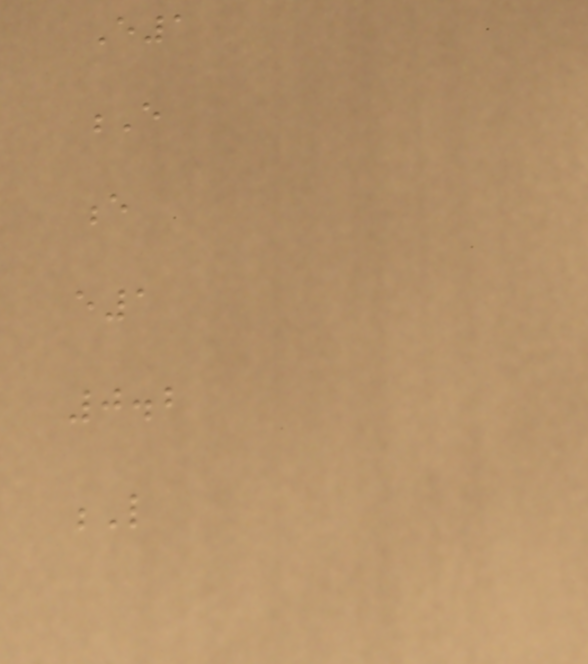E1
E
e
e1
0.2
L
